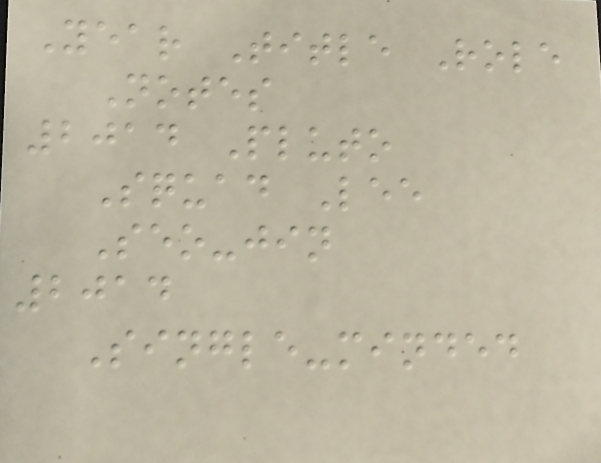Year Title Role
Notes
2014 Pluto
Squad Lee
Seo-jin
2014
Single-minded
